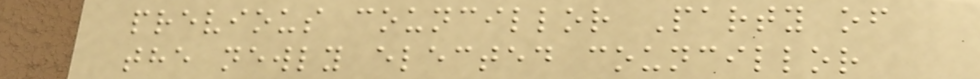previous councillor Party of
the newly elected councillor
